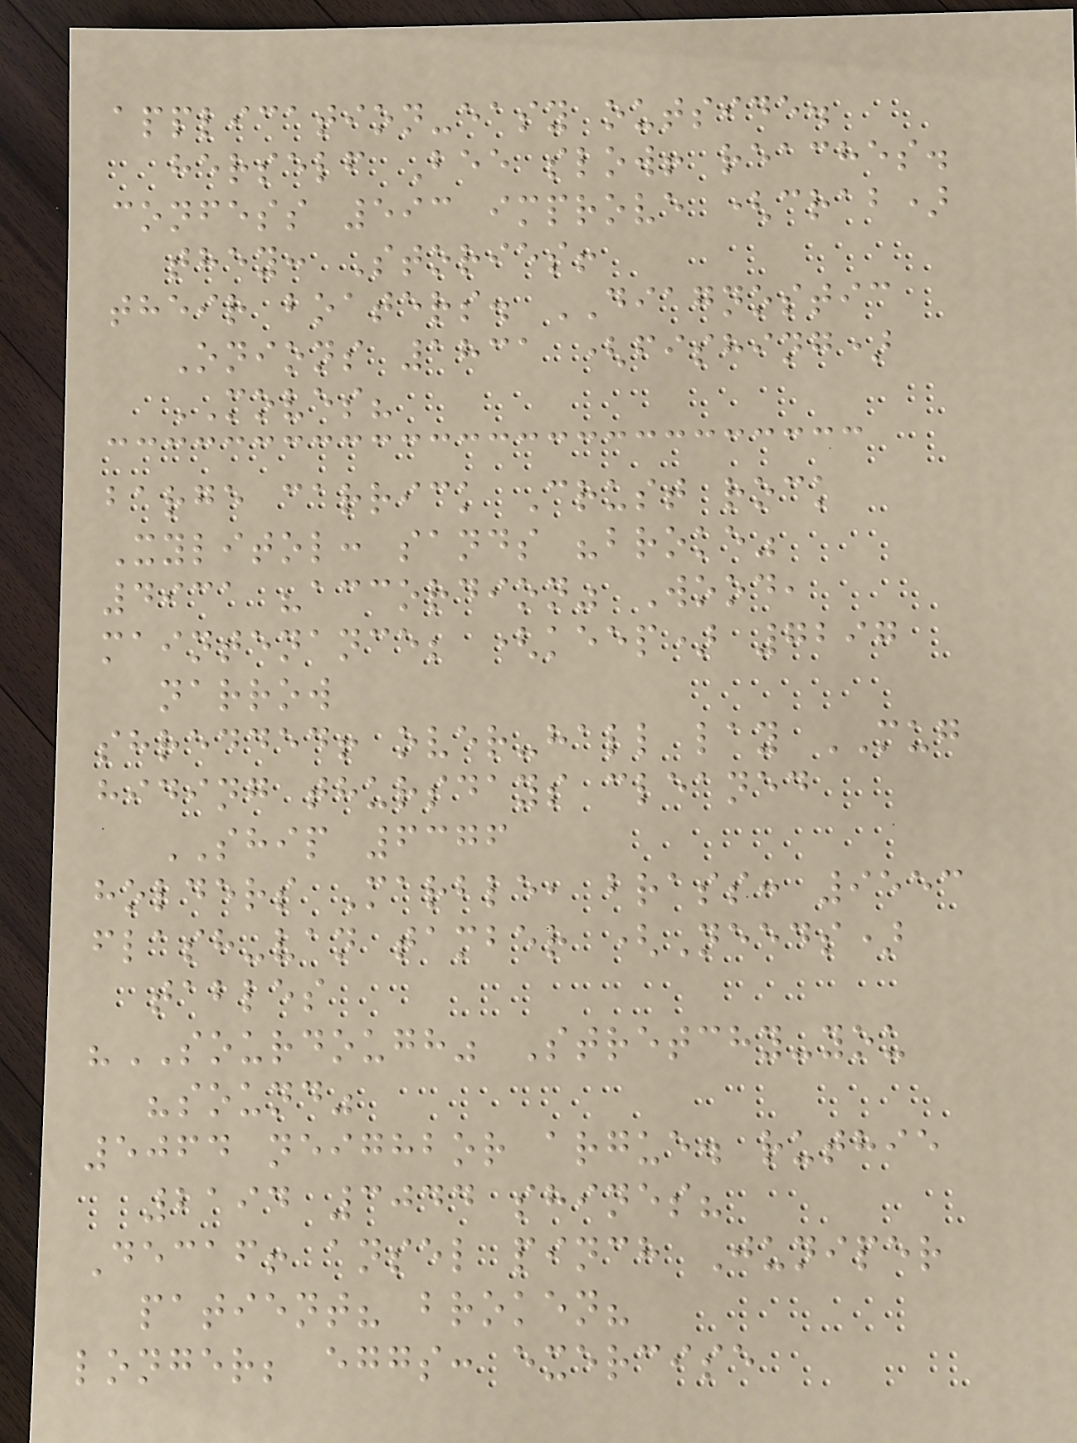application-easy outside.
herself Bee slow! reaches.
confess 593 improve (crab)
they: Stories!
their boaters. DIAGNOSTIC
Onions 1831 (fishing)
MOVES?
barge carrick Crust rock
Xylitol: sands "broke"
4931 "accordion" Wood,
maintenance; (keep) 7297
narrow
shredded! over-hall lay MUG
hiding thursdays cleaned
SHIP 6376
holders Marble, brass: 9553
flash-van tamber (Needs)
tables
"SOURDOUGH" Stretchy-you
"sound"
5064 neighbor argue. ruthie
2194 3044 shines?
Decaf! ansel pinch Juniper
patient? broken?
longer; eggs: exercise
